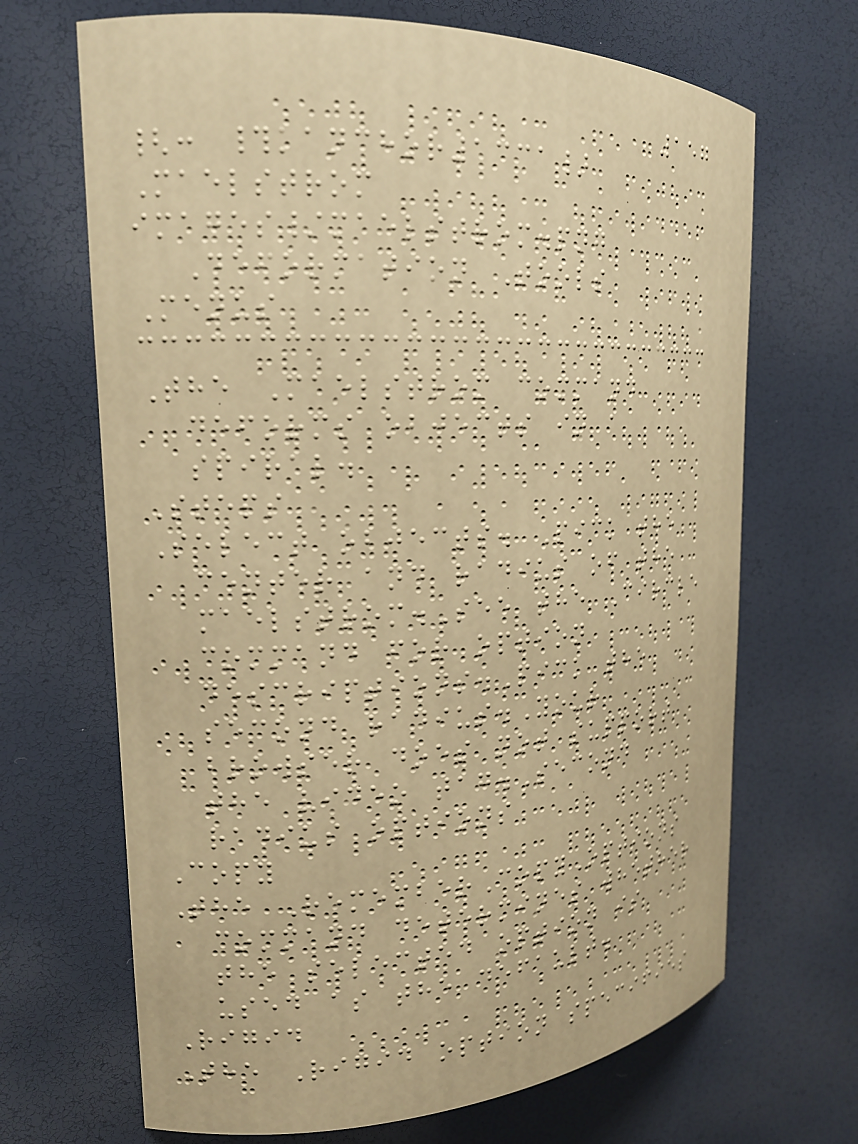157
{: #kanchor1331}
Maelstrom
images/maelstrom.png
Deformation Tools
Menus
The Maelstrom command
deforms objects in a
spiral.
Steps
Select objects. Pick the
center and radius of the
maelstrom.See the Circle
command for option
descriptions.Pick the
second radius.Your
browser does not support
the video tag.Second
radius options
Copy
The RememberCopyOptions
command determines whether
the selected option is
used as the default.
Rigid
The Rigid option specifies
